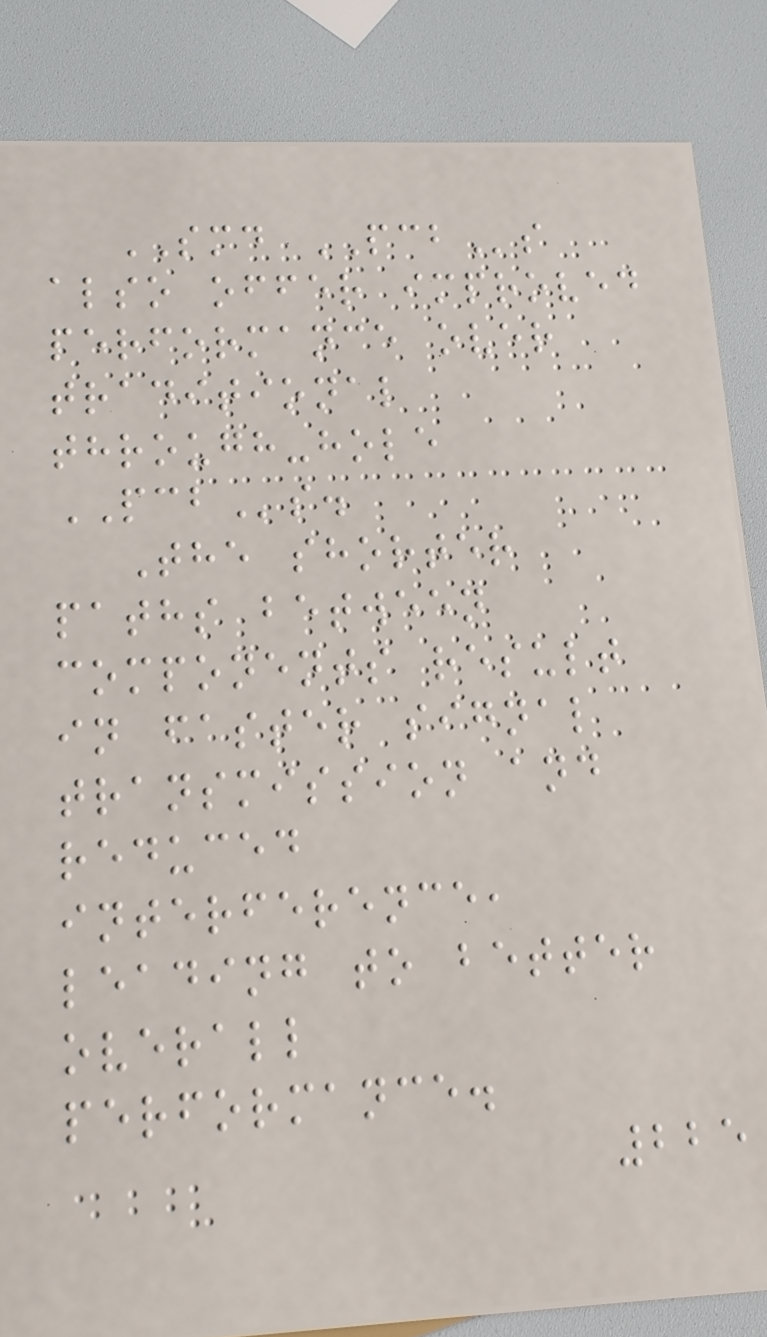SMD PCBs
also offer improved
performance over
traditional
through-hole
PCBs.
The shorter
paths between
components result
in faster signal
transmission and
reduced
interference,
leading to better
overall
performance.
225
